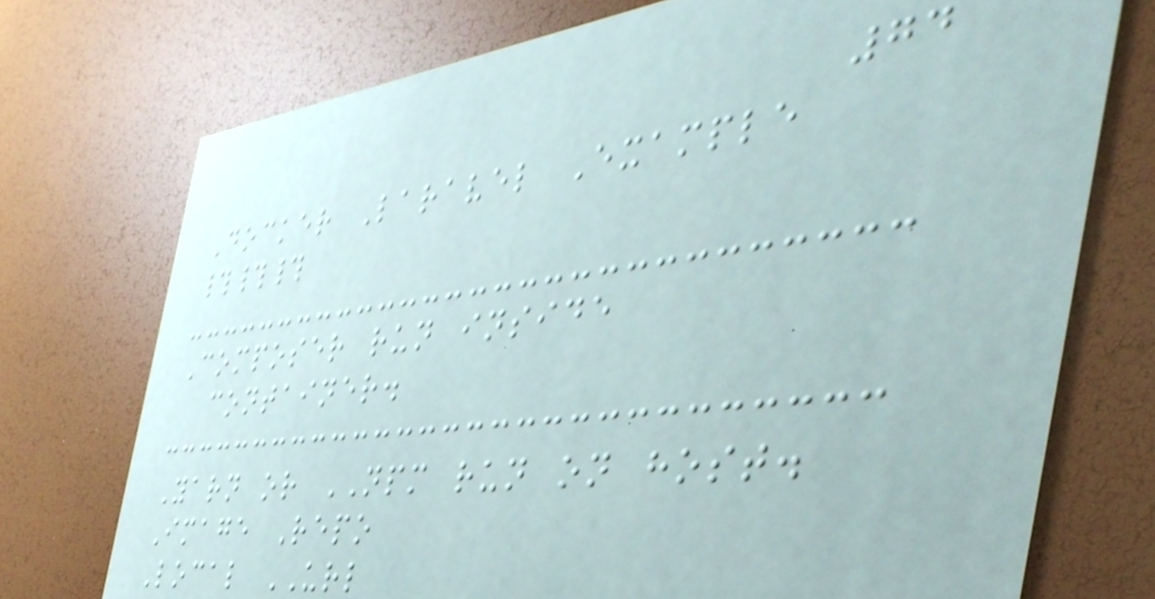74
Docker Laravel Example
###
Composer run inside
container.
Yarn or NPM run on host.
Image Repo
Local URL
